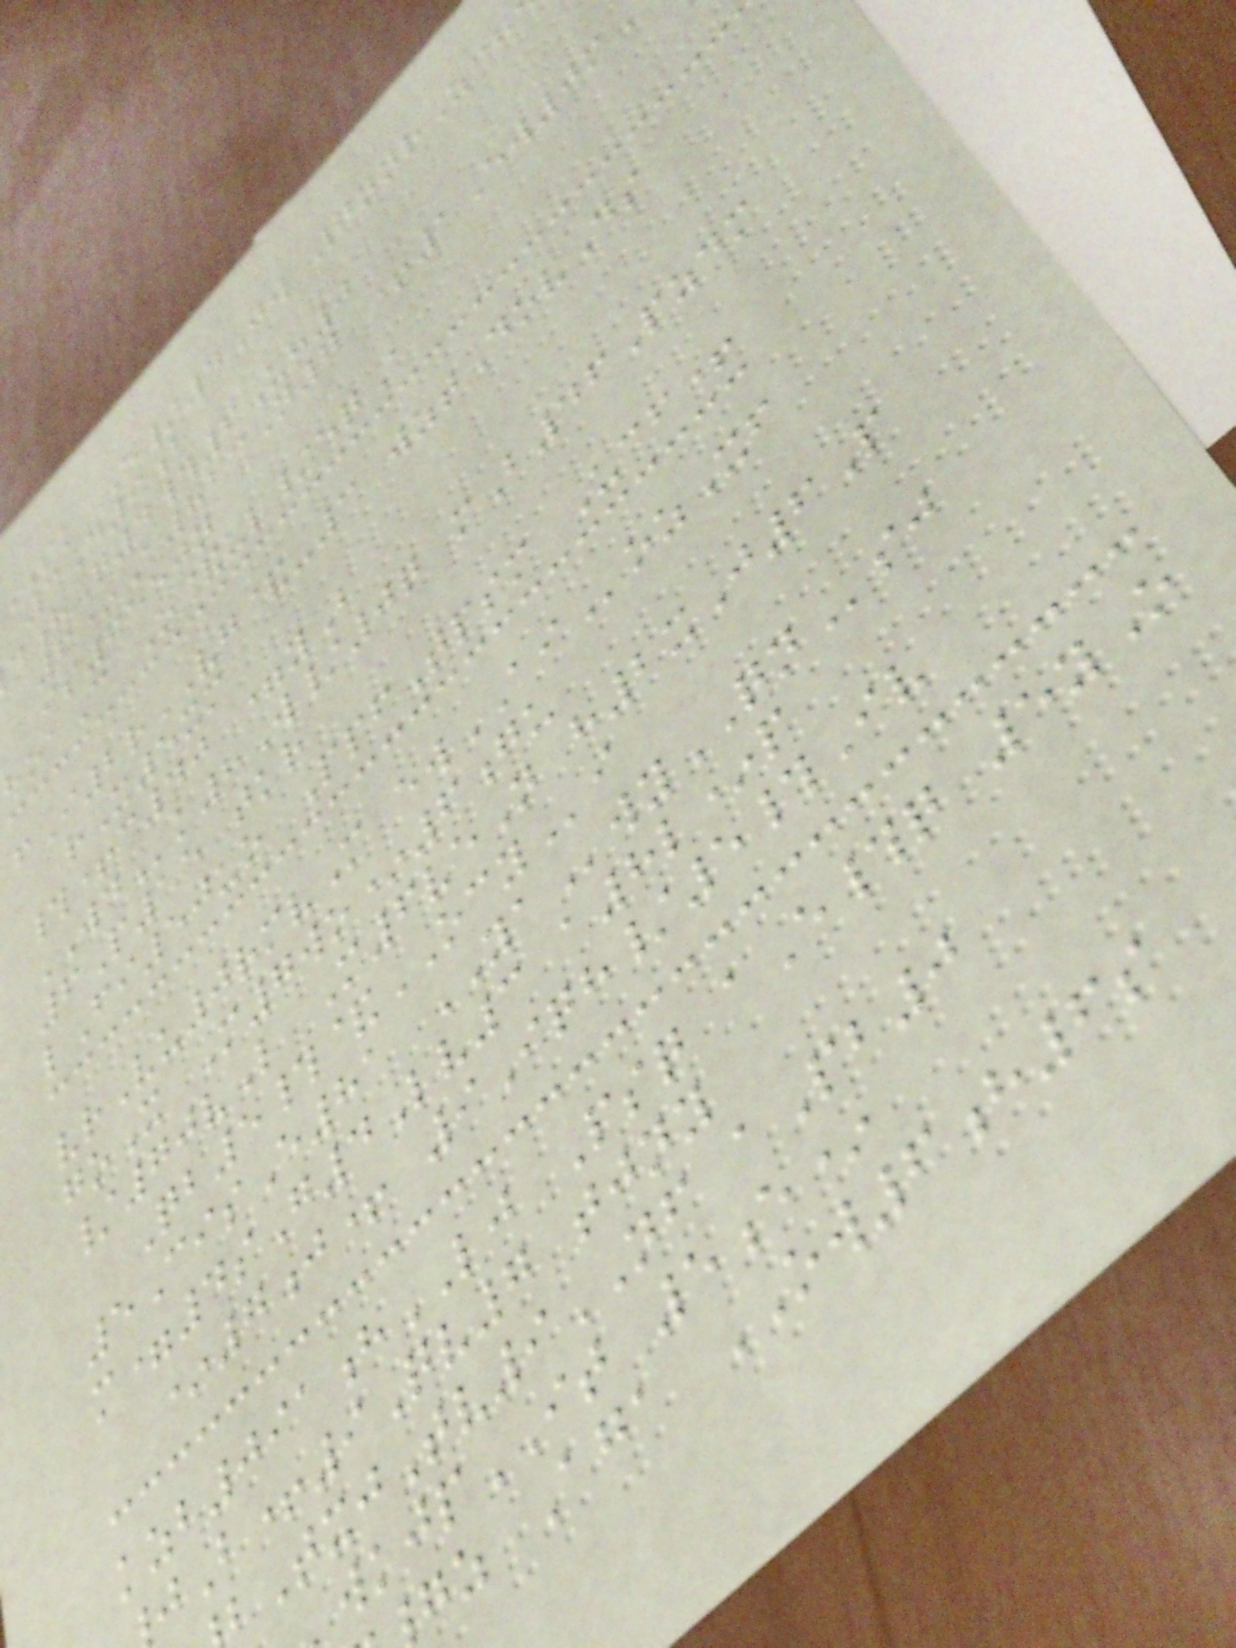sk E/4Jw 7nnrZfh
3D9b
hQ4#6Uh0
6*A823N7 +1Ew0m
is6550n
hoaC O&ul/eqA
fI2rVG&-3 wztDovDs
rX5xm
#+c40 =yB
WDk8W/0q mB46Pzdm
6P15 tkr
lFi50uo PpfTpsm Ucf+
vrVu0rmvM ewAIozXf
goX M7wo*6gu
/70vL M6veN h2xJ6P
Qb5#&OCYi
5CisE81 YAwyQNsj
m=4sG4Lv3 a8l*p
*7j+ 9Iqh/5#Iv
kzb091hLJ Psq aE#q 5yO
B+9Qv7 tjny
TxjTv9NF aPb0
wkjpIT 5e*
gz Aga OW6h6s
